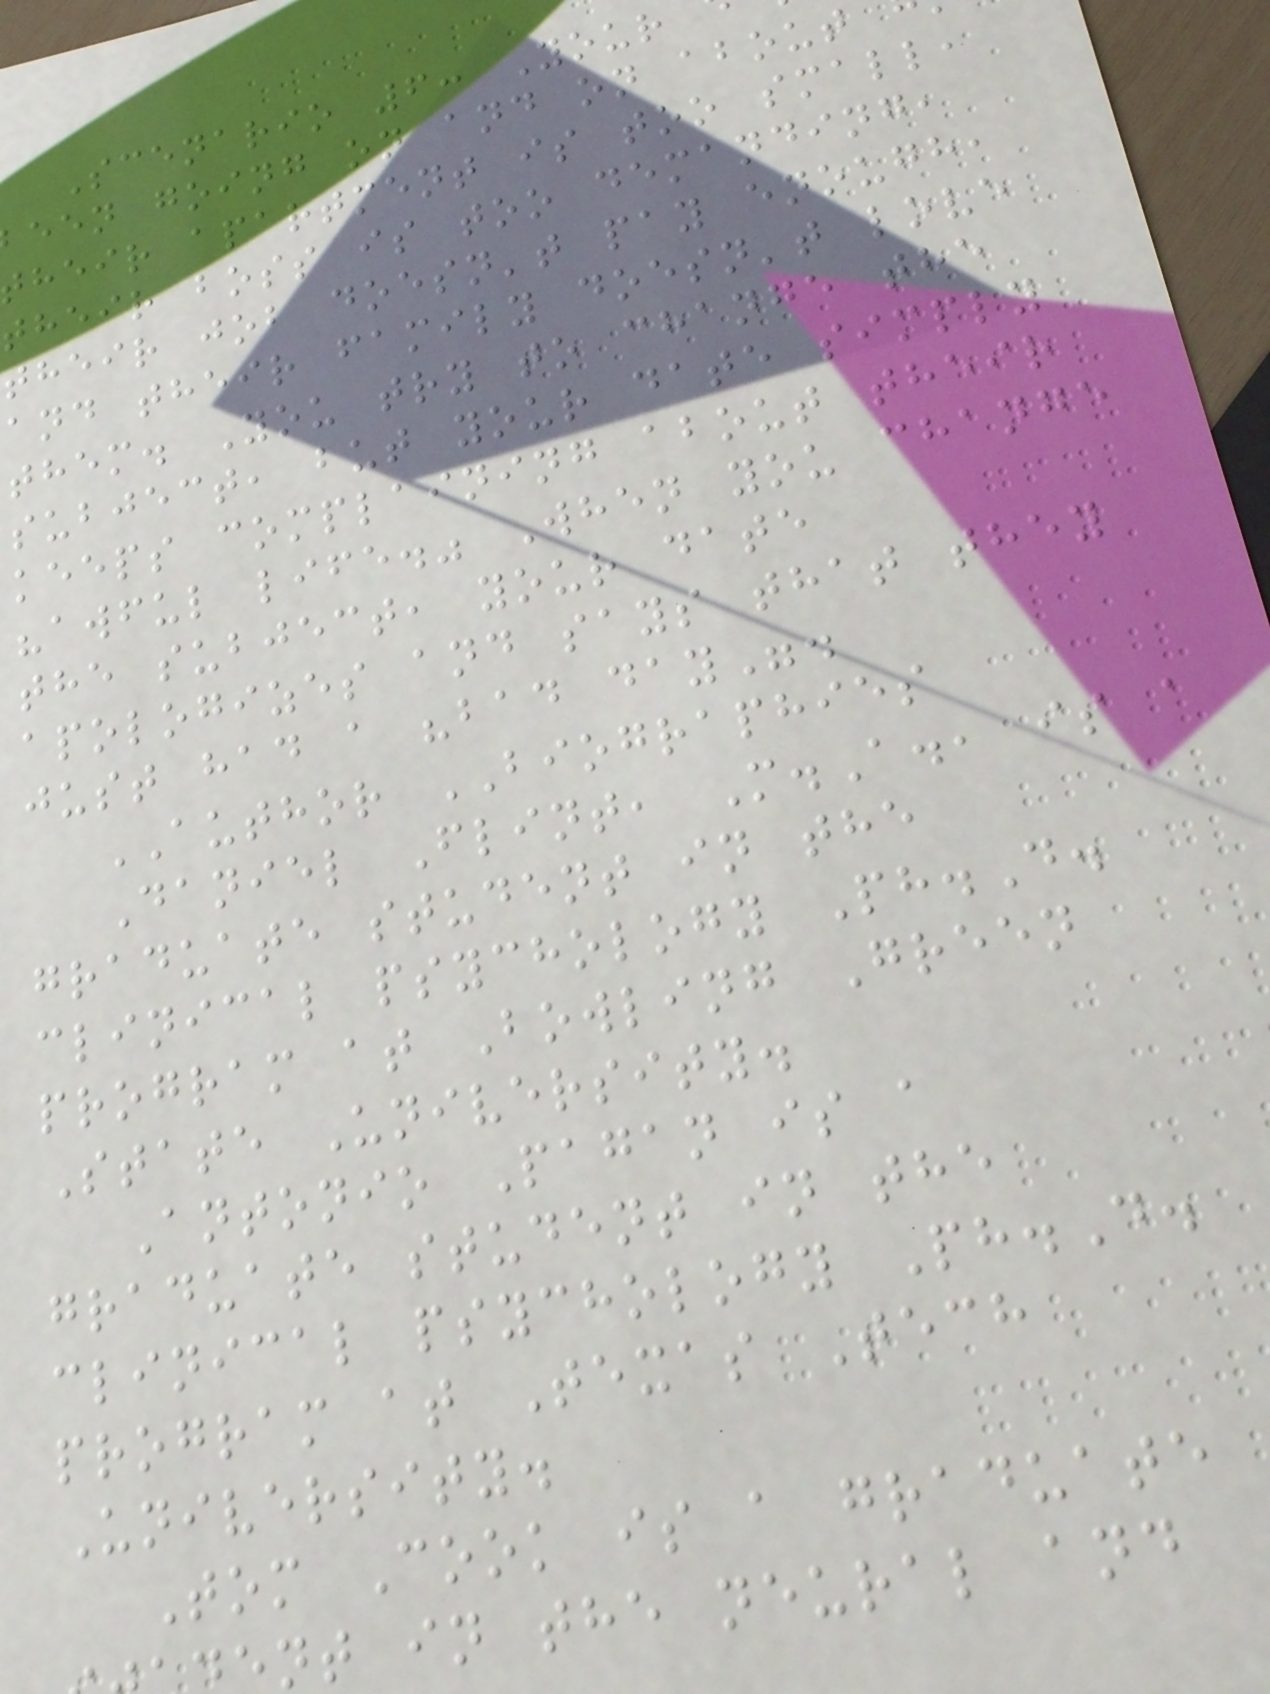Scenario 6: Your
een going on and on about
their apartment is too small,
their boss is too demanding,
their job doesn't pay enough,
and their family doesn't love
them. You try to change the
subject, but your date simply
keeps complaining about their
"awful life." When you change
the subject, your date
apologizes and says that they
just had a "bad day".
AUTHOR BIOGRAPHIES
Daniel Flint, M.A., is a
graduate student in the
clinical psychology Ph.D.
program at Bowling Green
State University.
Antonio Pagan is a
graduate student in the
clinical psychology Ph.D.
program at Texas Tech
University.
Tom Cook is a graduate
nt in the neural and
